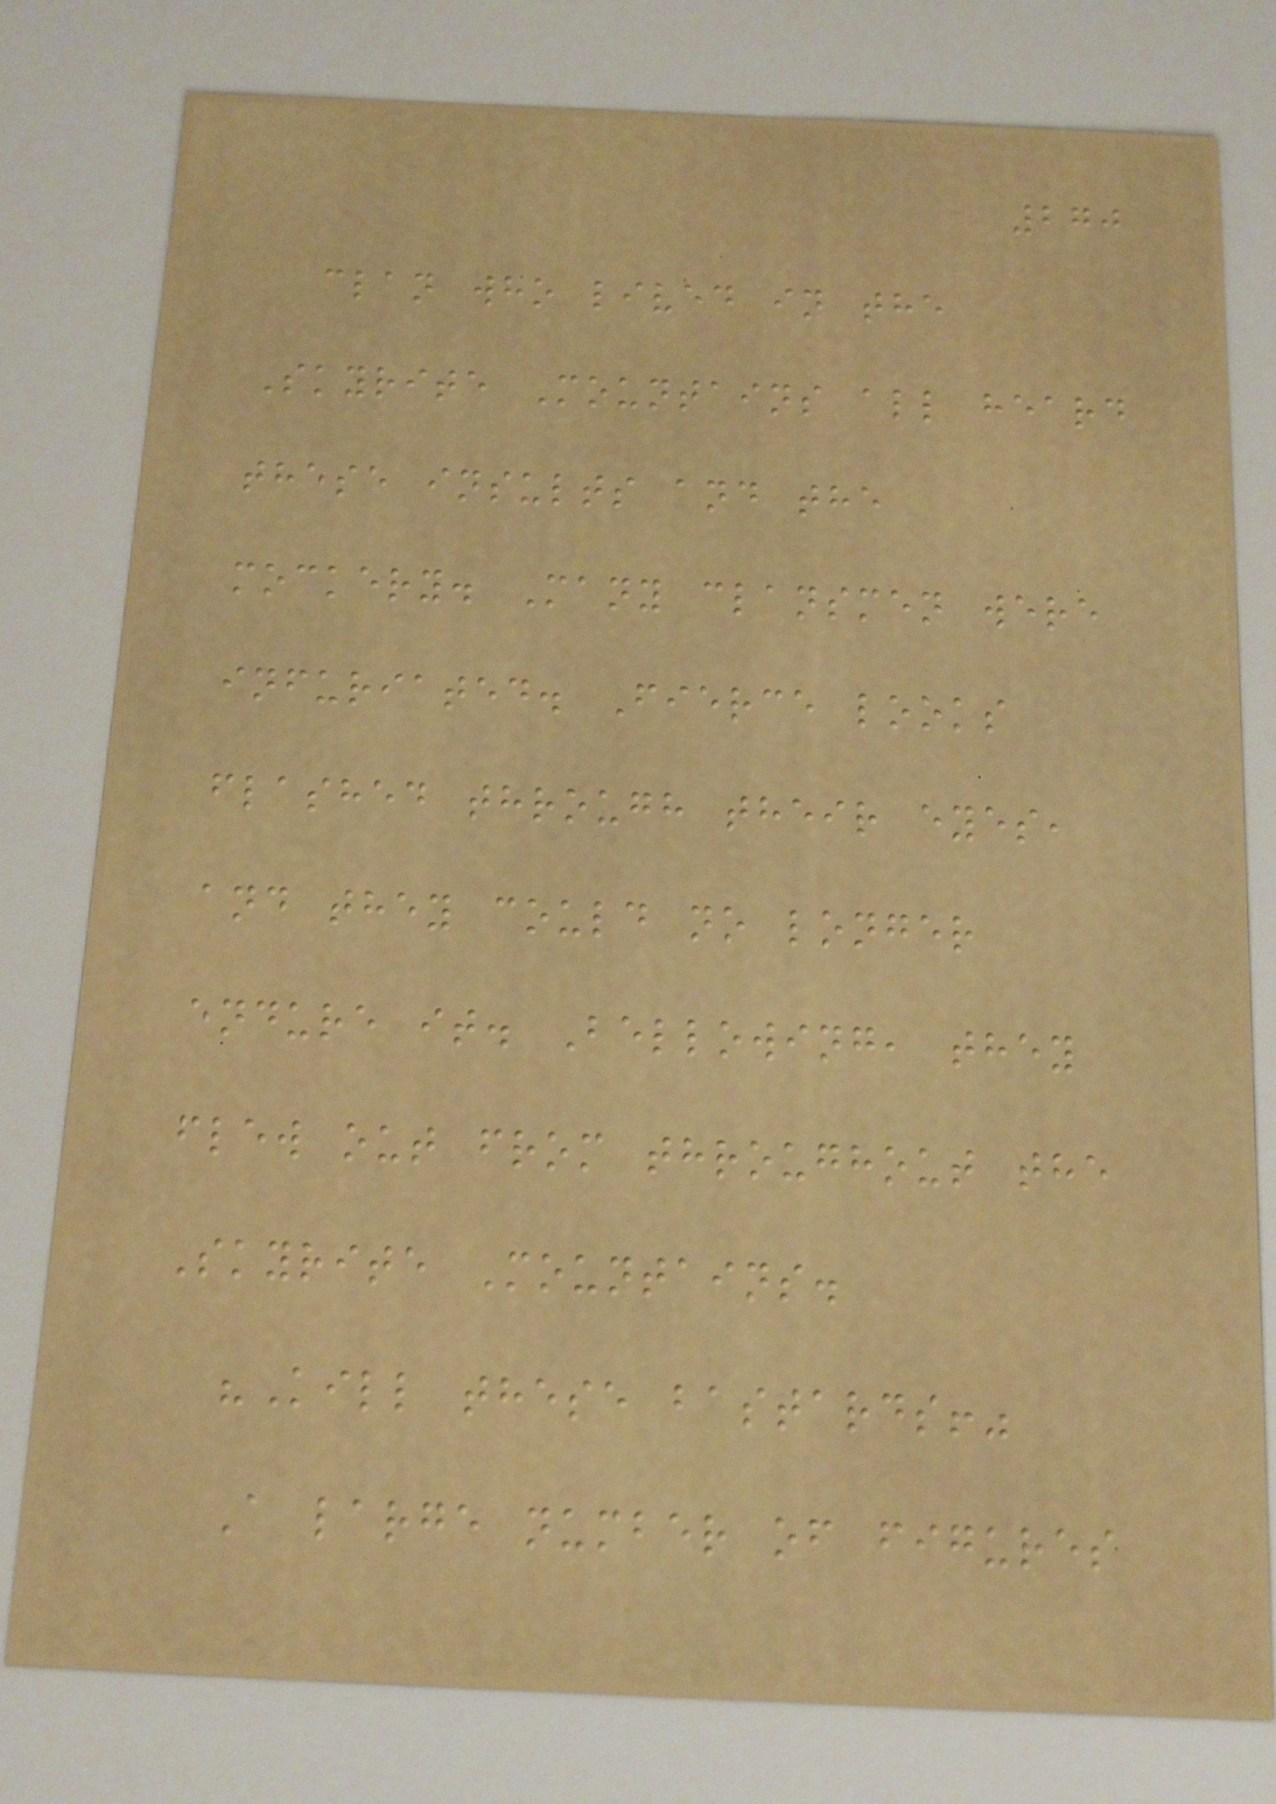270
clan who lived in the
Skyrite Mountains all heard
these insults and the
mockery. Many clansmen were
infuriated. Fierce looks
flashed through their eyes,
and they could no longer
endure it. Bellowing, they
flew out from throughout the
Skyrite Mountains.
"Kill these bastards!"
A large number of figures
